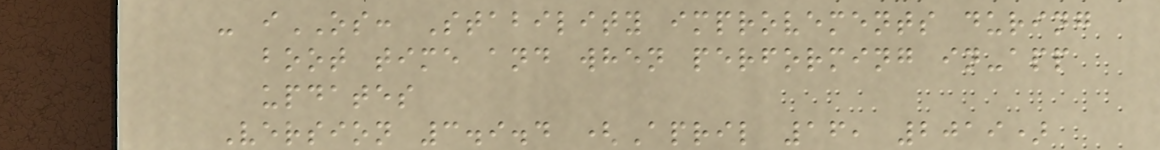- iOS: Stability improvements during
boot time and when performing in-app
updates
Version 3.9.4 (April 16, 2019)
